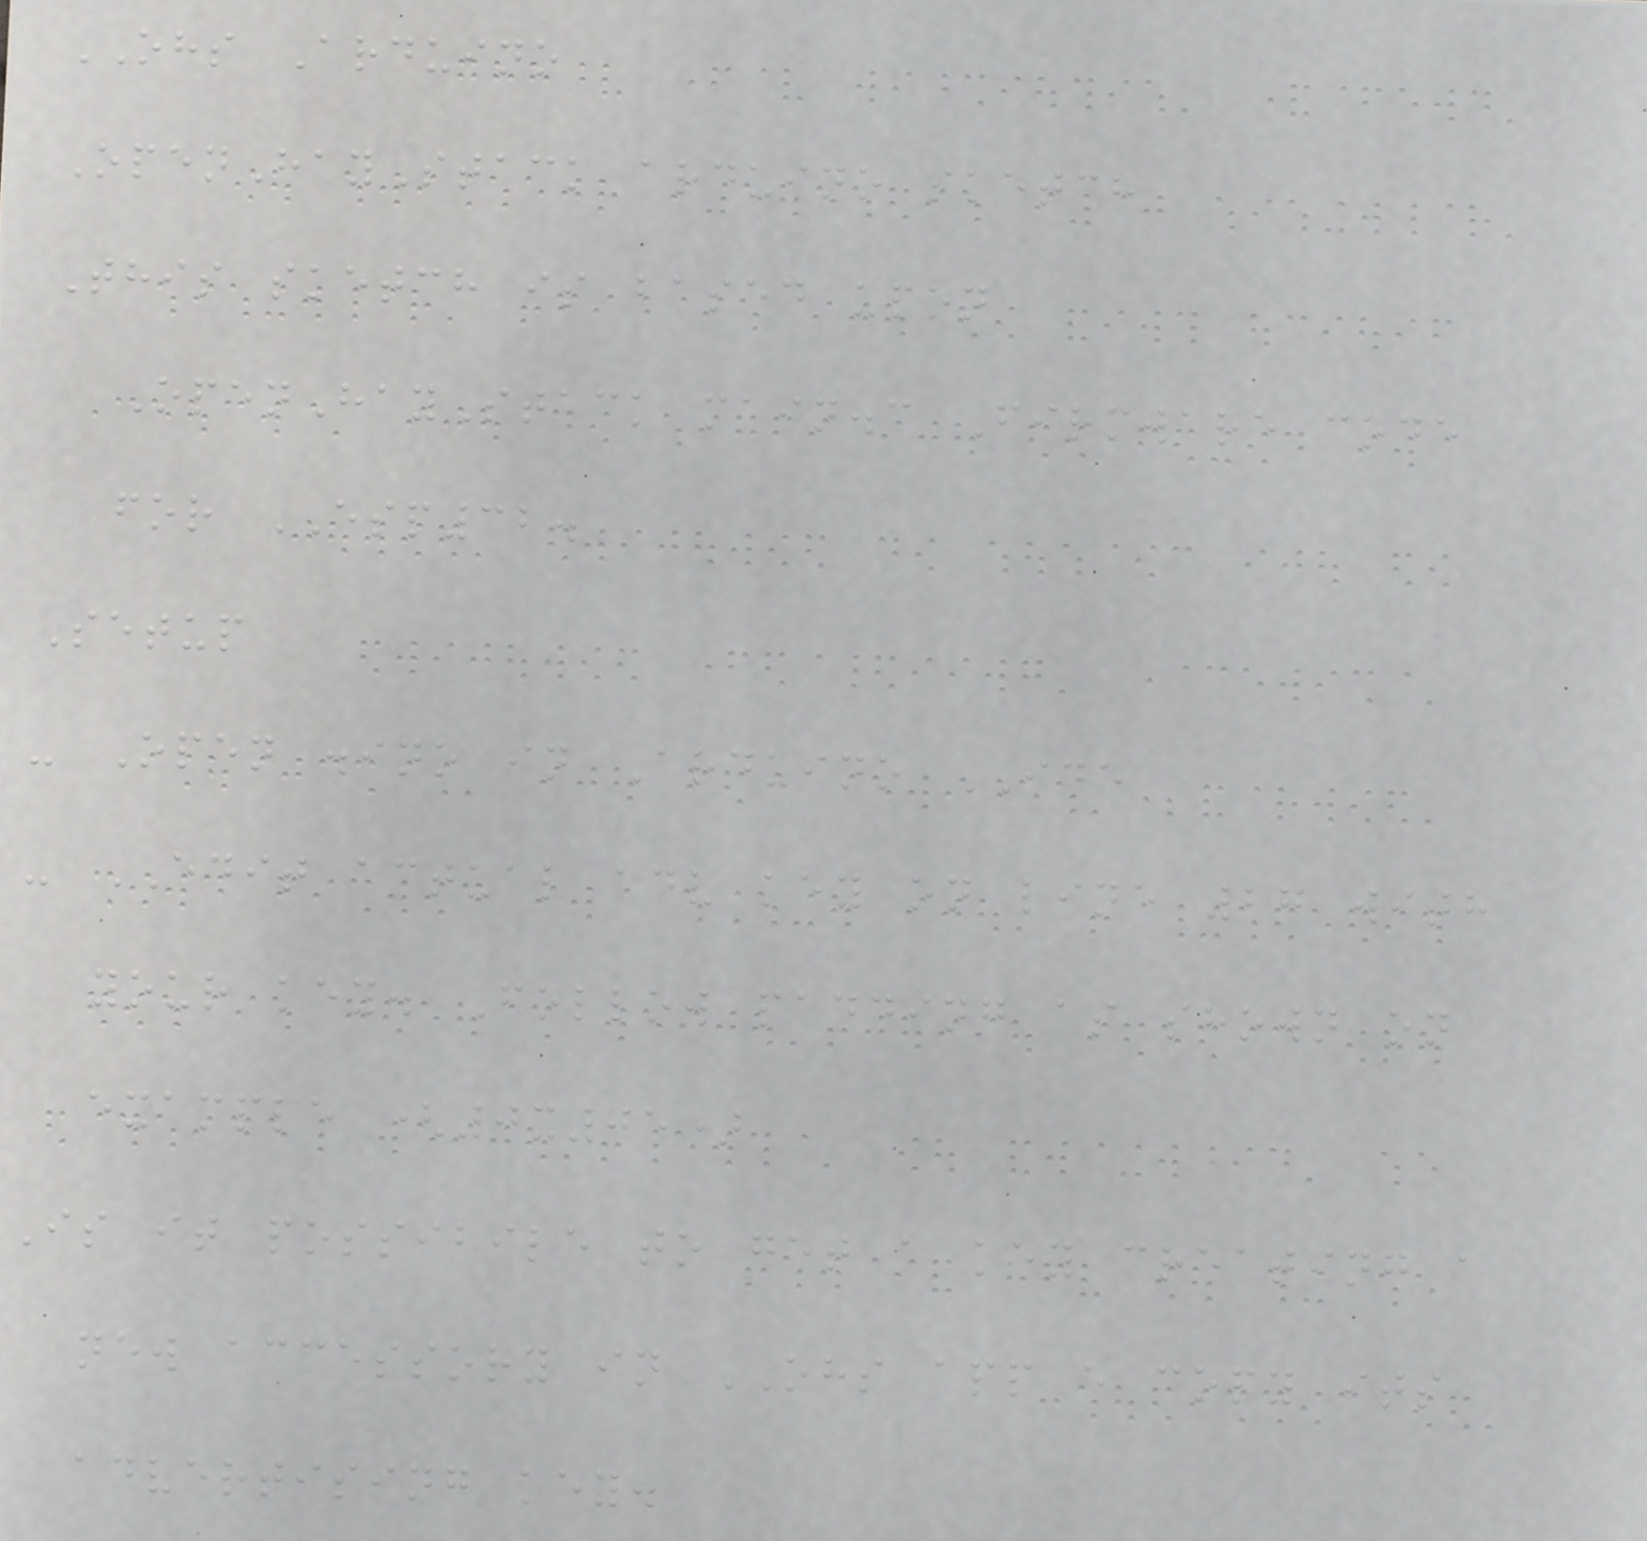OHS Arduino
OpenHayStack arduino sketch
This sketch is based upon
OpenHayStack main.c Firmware code
for ESP32.
Setup
- Open .ino in Arduino IDE
- EDIT actual adv key on line 27 with
your key. Follow padding as shown on
example (0x05)
Is it possibile to get a key creating a
new accessory in OHS app e copy its
advertising key.
